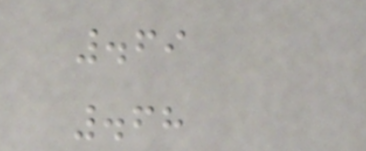.69
.68
